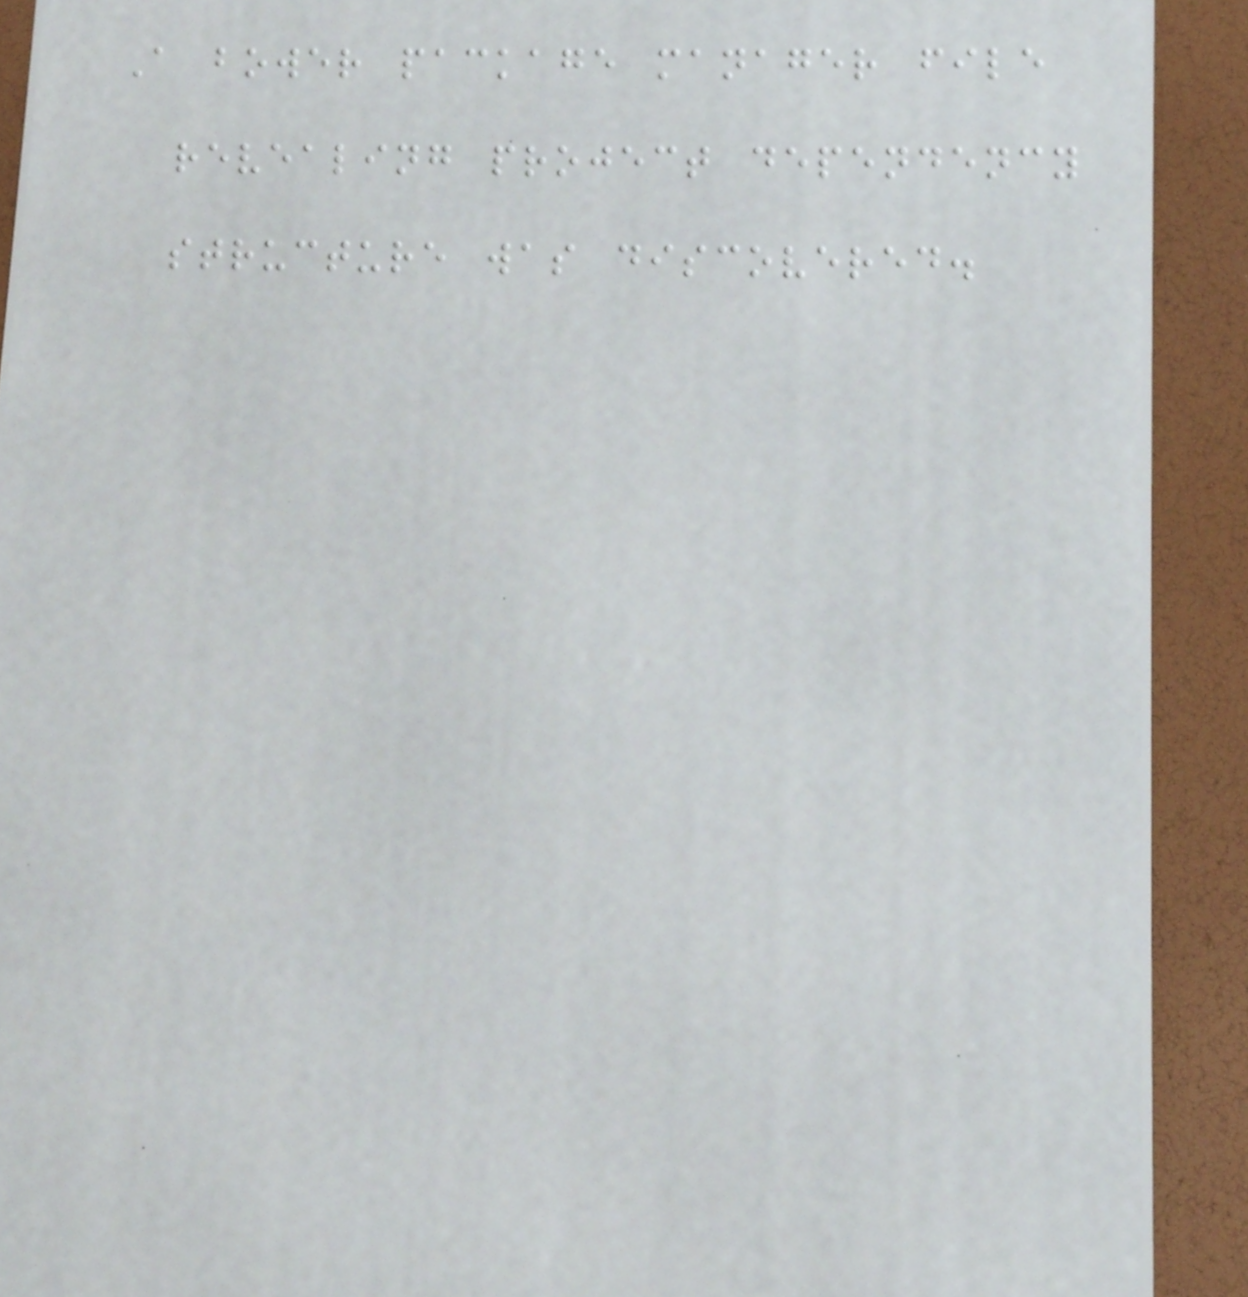A bower package manager file
revealing project dependency
structure was discovered.
